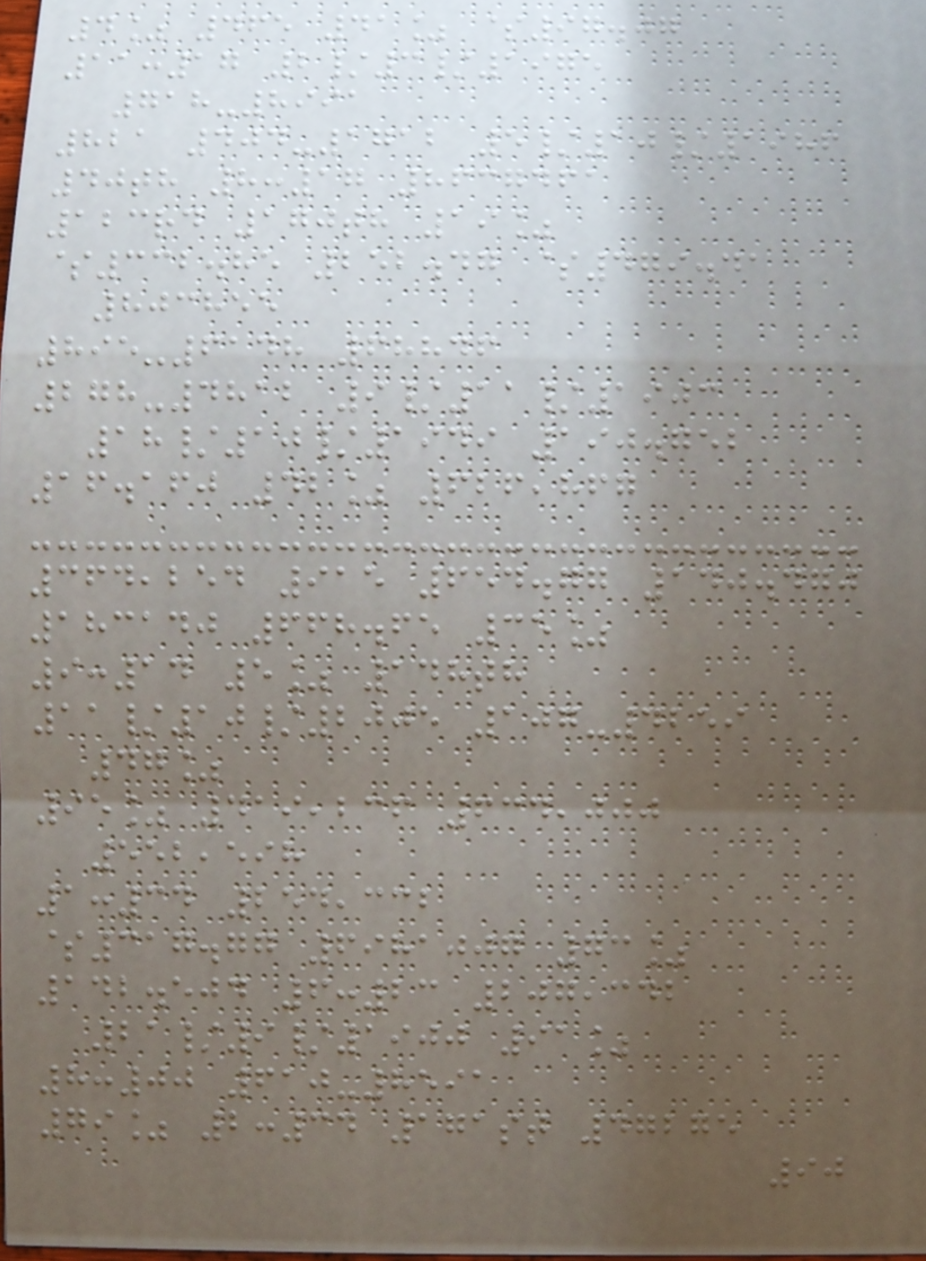4% 465 41% $97.07
11:17 2/3/1975
718-8991
821 404-1712 5/10/1986
40th 8:17 8637461
123rd 170th 19%
$332.85 252.47 $479.41
803855
895-6148 68846
278-4812 9/11/1903
18/10/1949 190.752
16.160 42% 626,867
364,254 915 654.77 140.470
183140 668.65 35%
9:14 5% 148th
11/10/2005 107-4259
47%
95% 419,236 634,000
552,598
1:34 254,332
$317.77 6981007 73%
142.504 6:23 207,342
21/9/1900 91%
8:00 610-8591
79% 2:34 171st 47275
90
